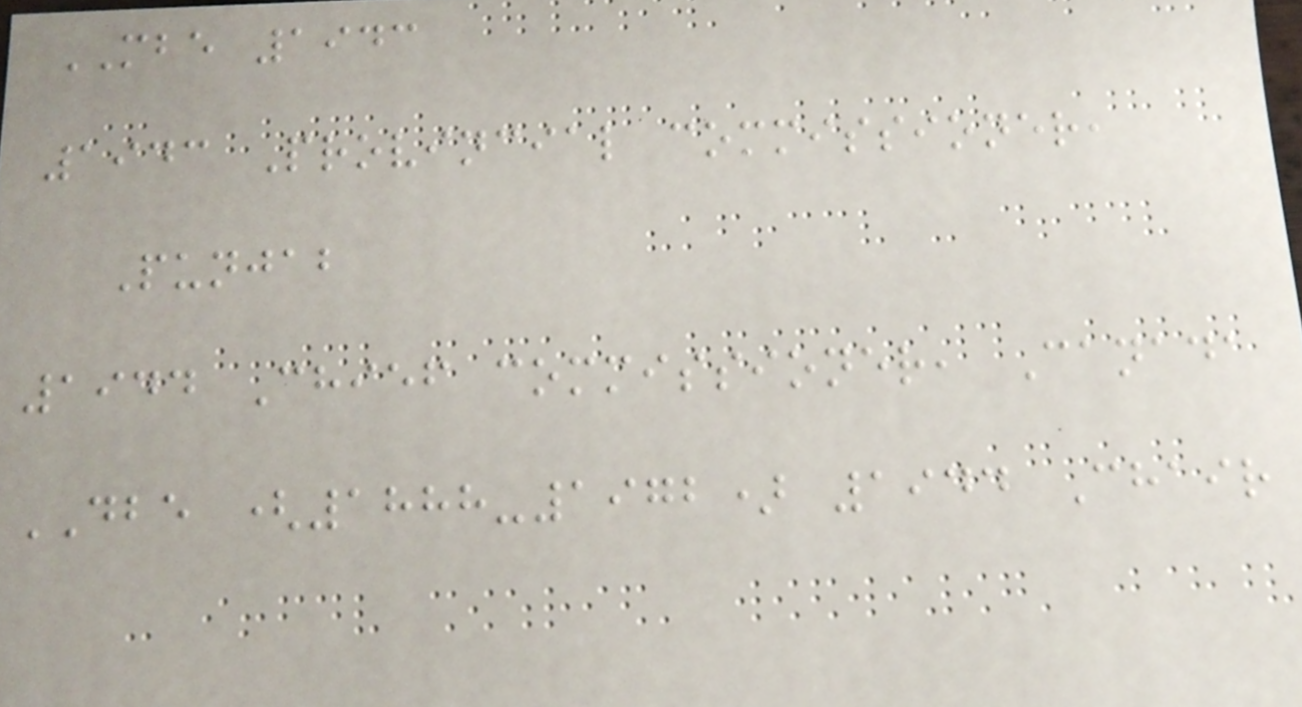MBE 1943
1943 Provincial commissioner,
Punjab
1944 Chief commissioner, Canada
DBE (1888-1972) 1944 Chair
